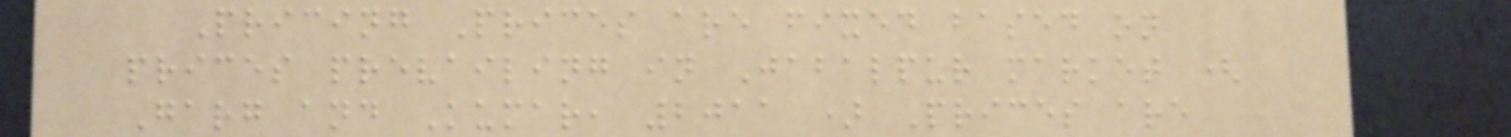Pricing Prices are fixed based on
prices prevailing in Jabalpur market (
Garg and Kumar, 2011 ) Prices are
